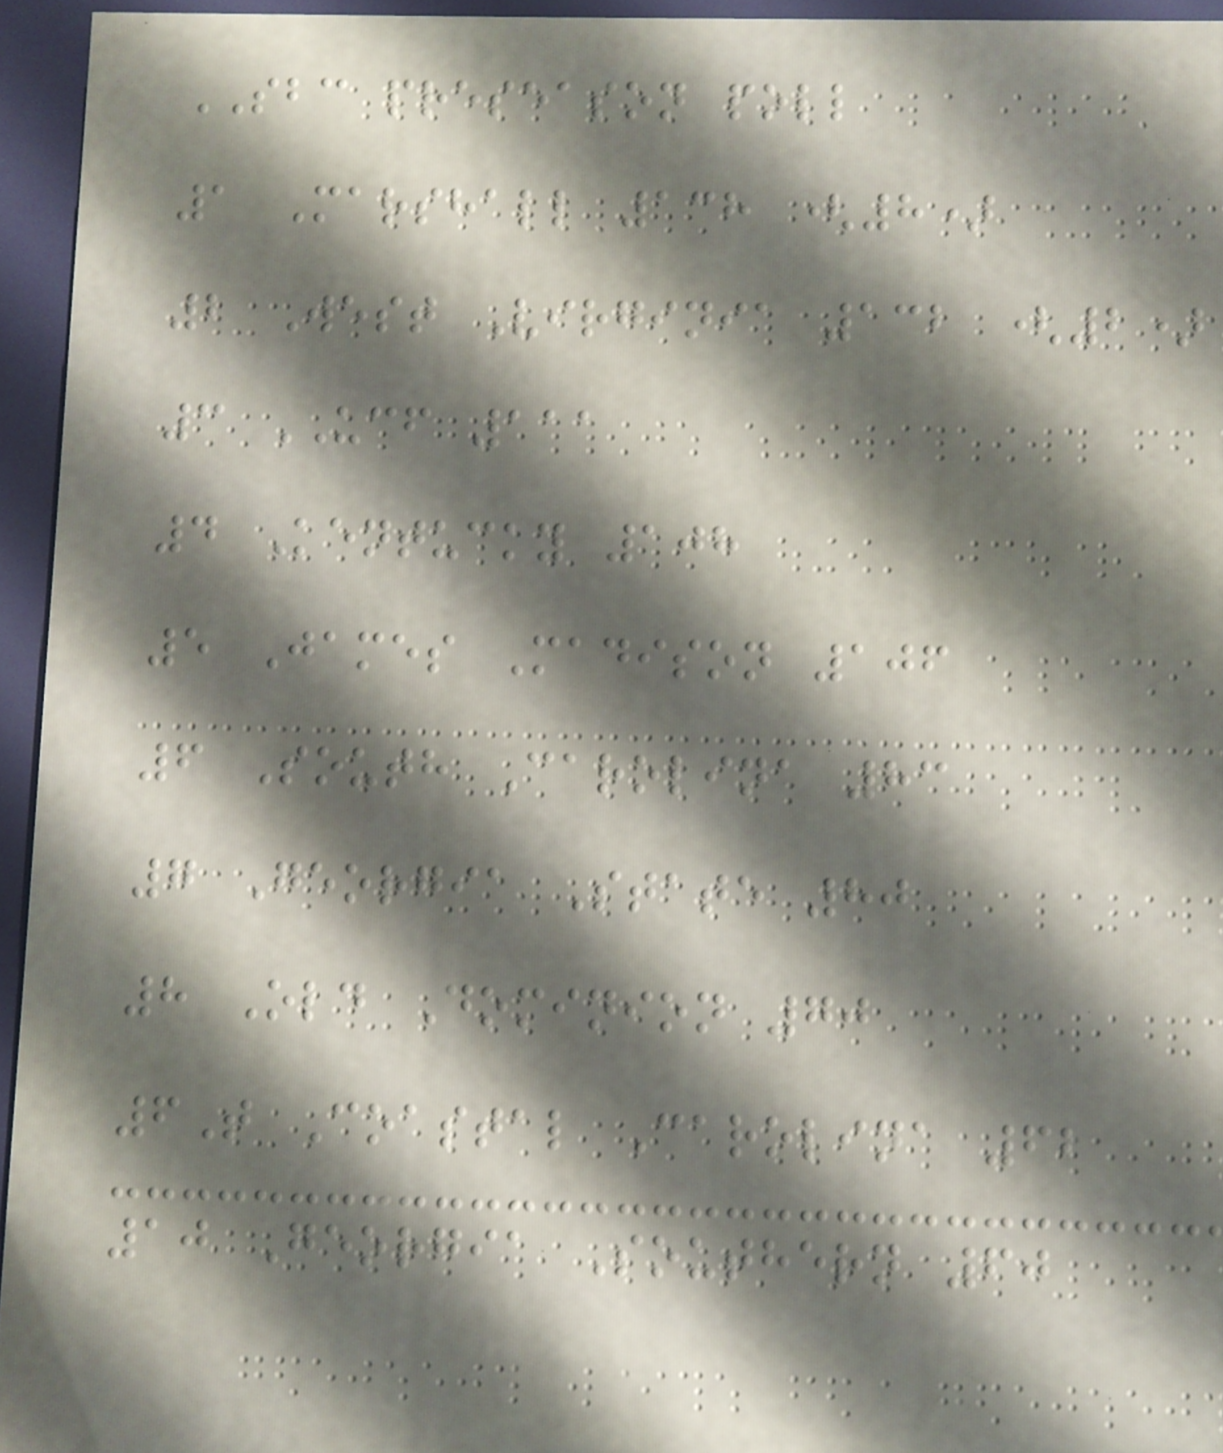SBC preseason poll
1 Marshall 138 (8)
2 West Virginia 132 (2)
3 UCF 111
4 Kentucky 108
5 James Madison 106
6 South Carolina 83
7 Georgia State 80
8 Old Dominion 70
6T Coastal Carolina 62
10 Georgia Southern 60
